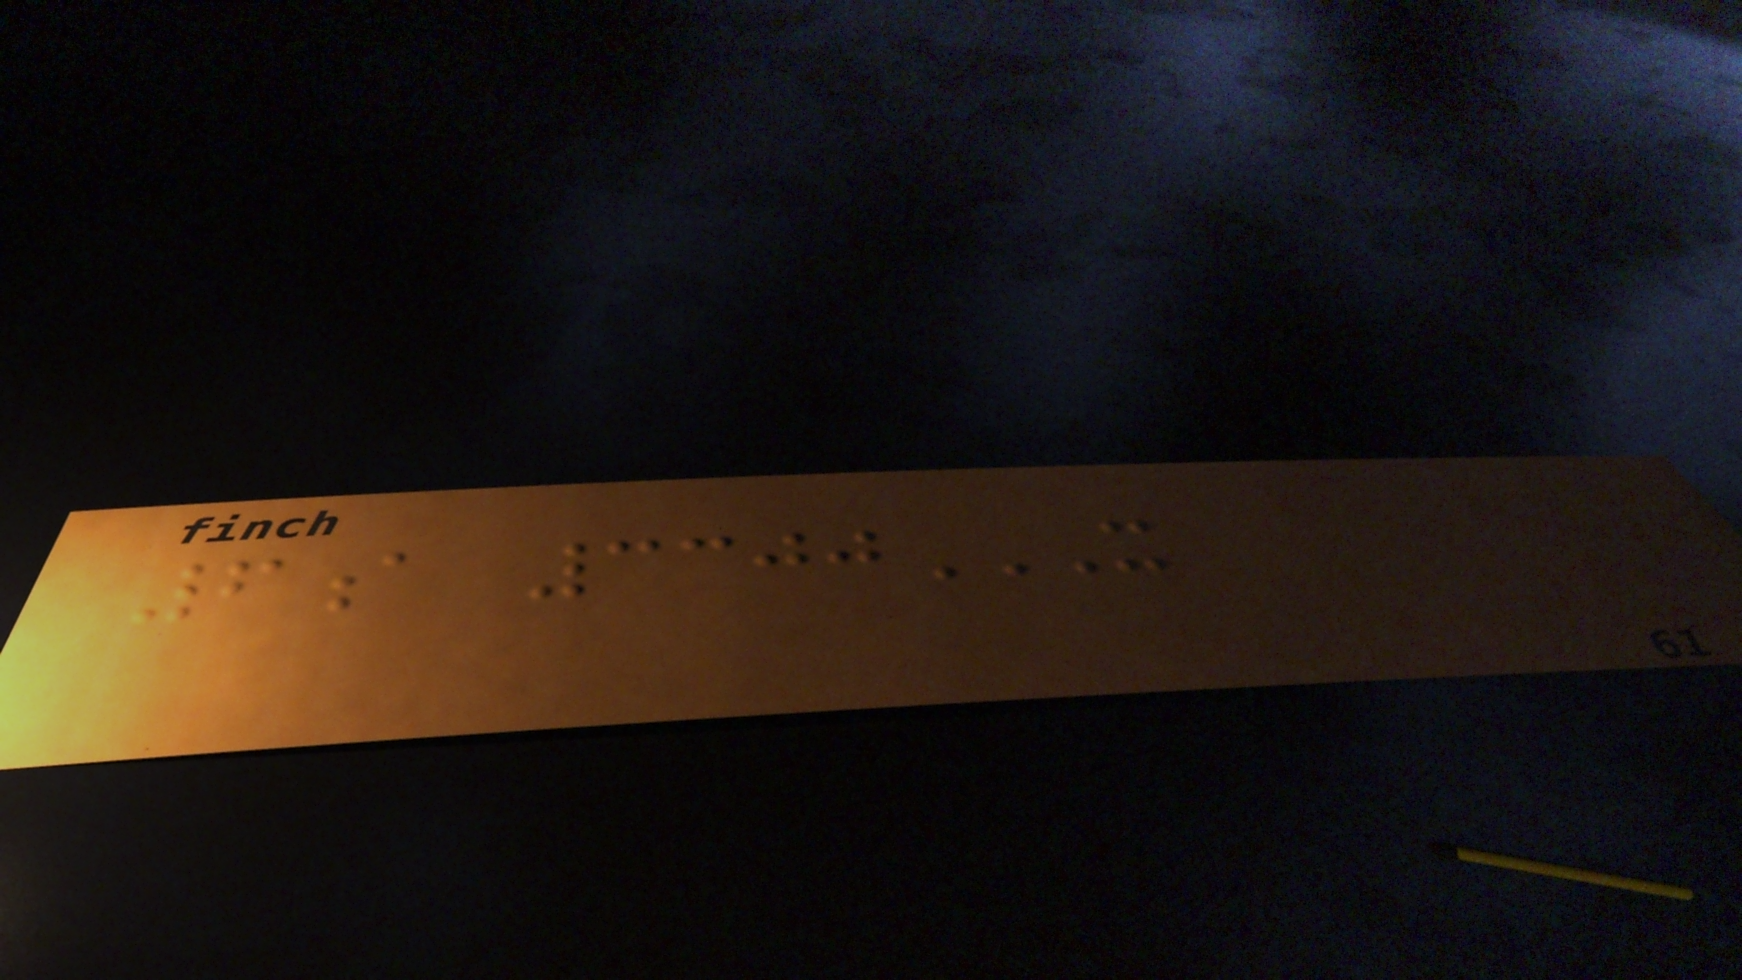6a 3300X
